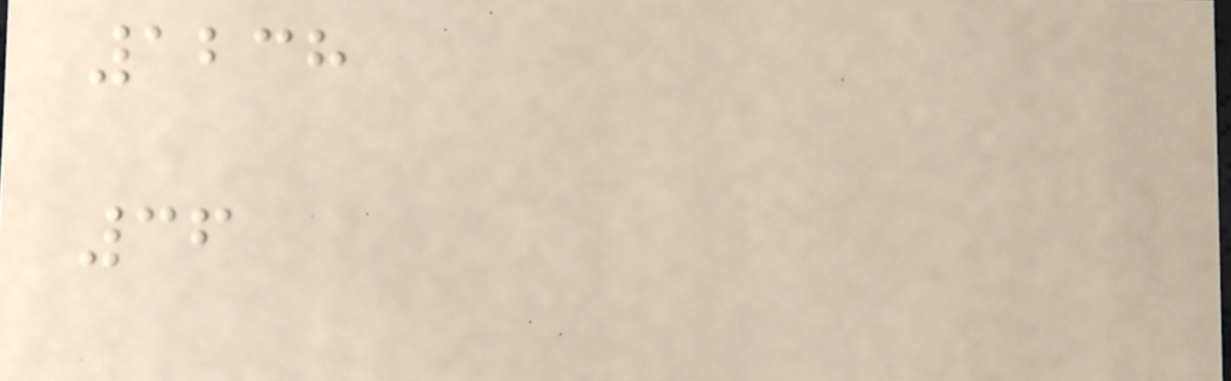1238
36
